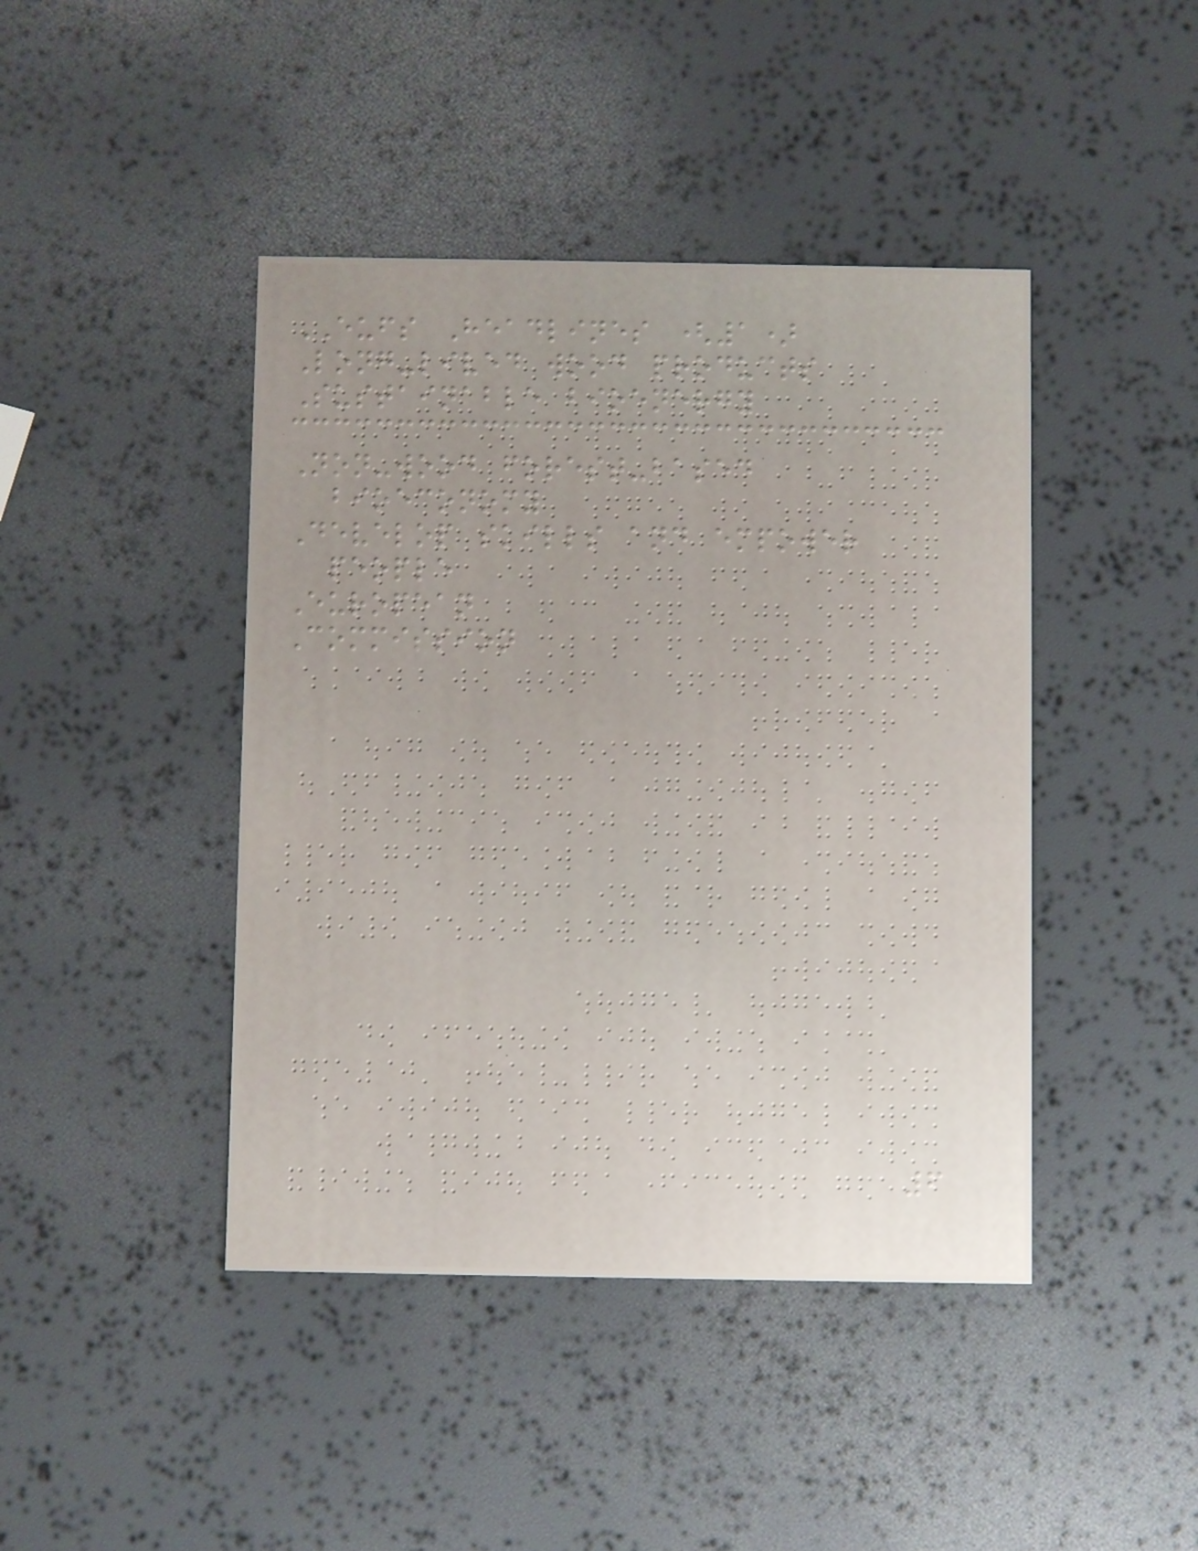EUFS Headlines (1)
Long-lived wood products
Sustainable bioenergy
Non-wood forest-based
bioeconomy
Develop skills and empower
people
European
Commission
6
